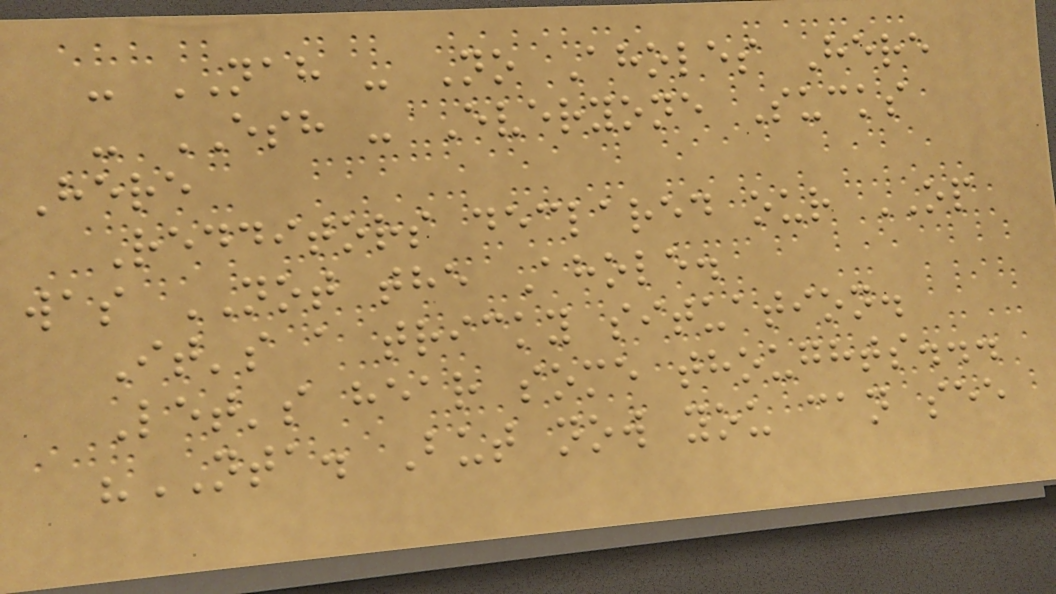- NAH - No Aholes Here
- ESH - Everyone Sucks
Here
Redditors declared our OP
was NOT the Ahole.
It's a tricky situation.
Let's hear some thoughts...
"NTA. But now you can see
